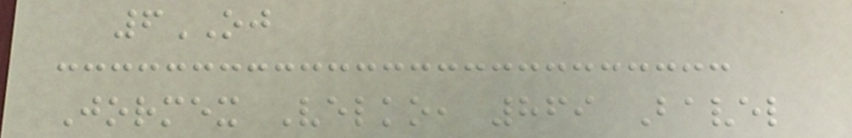6OJ
Jormex Velko, 869 Bavel
